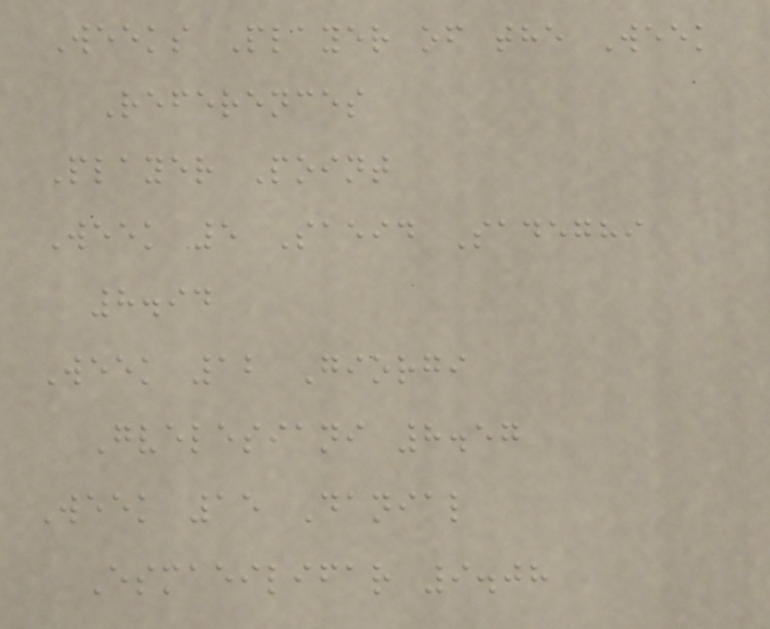Weeks Player of the Week
References
Player Point
Week 5 Saeid Sadeghi
8.94
Week 12 Giorgi
Gvelesiani 8.57
Week 15 Danial
Esmaeilifar 9.08
